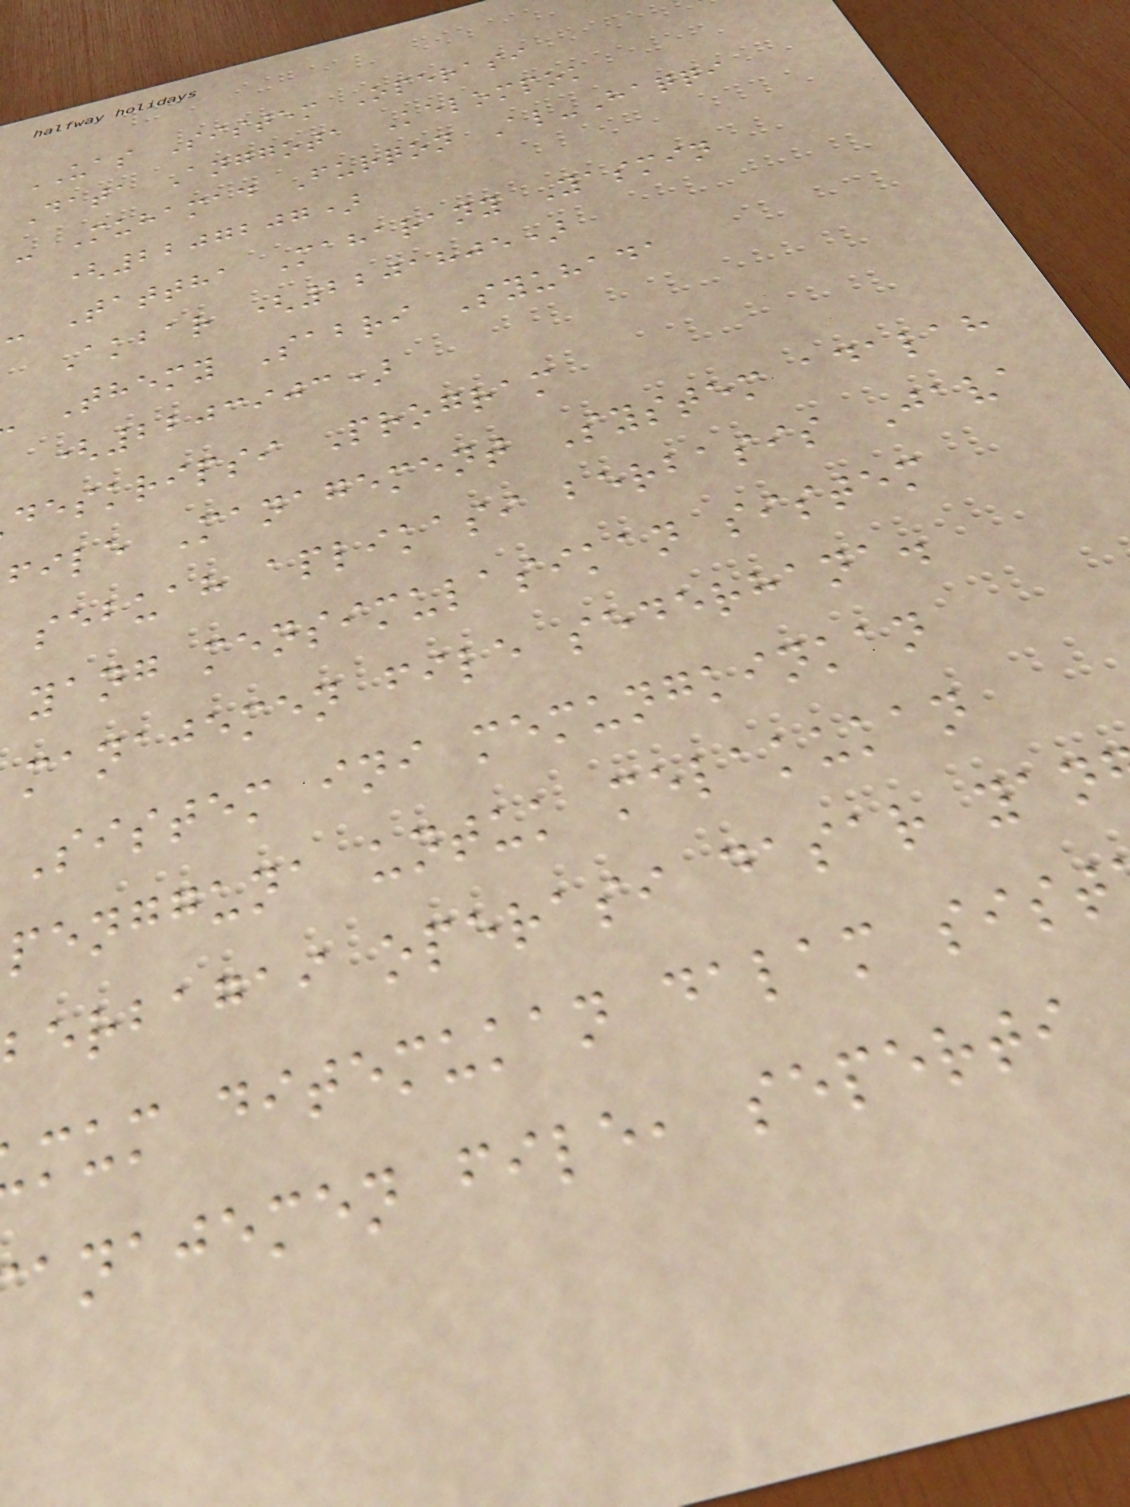UAS Sistem Operasi
Data Anggota Kelompok
- Muhamad Furqon Al-Haqqi
(2207207)
- Tattha Maharany Yasmin
Akbar (2201805)
Themy Sabri Syuhada
(2203903)
deskripsi Program
file Management System adalah
sebuah aplikasi berbasis Java
yang mensimulasikan sistem
manajemen file sederhana.
Sistem ini memungkinkan
pengguna untuk melakukan
berbagai operasi dasar yan
mum ditemukan dalam sist
anajemen file, seperti
